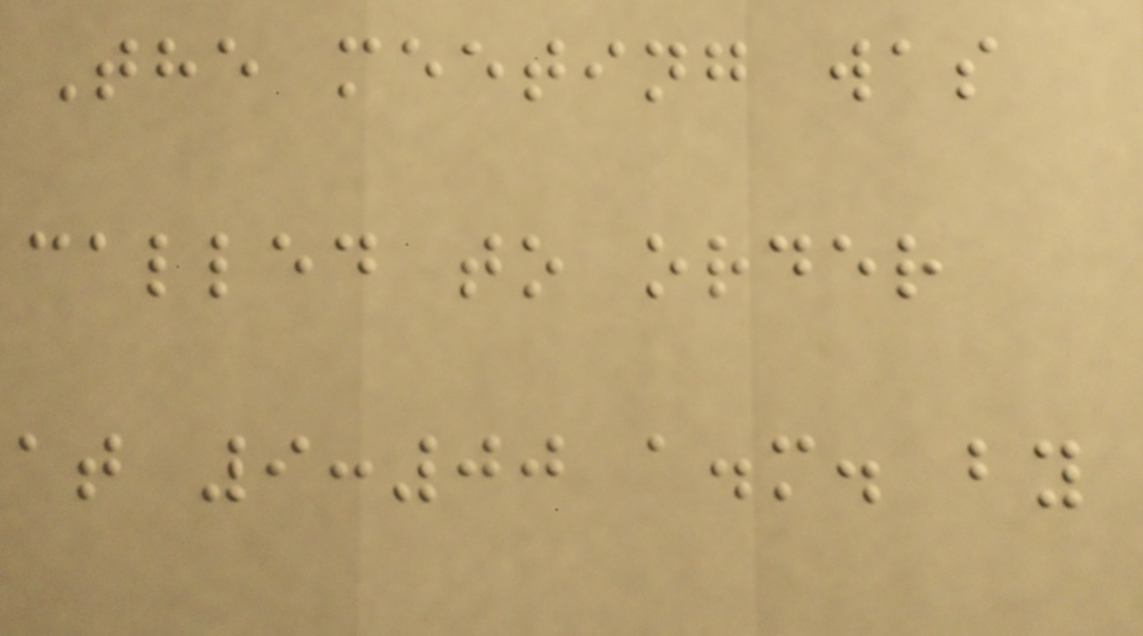The meeting was
called to order
at 9:00 a.m. by
